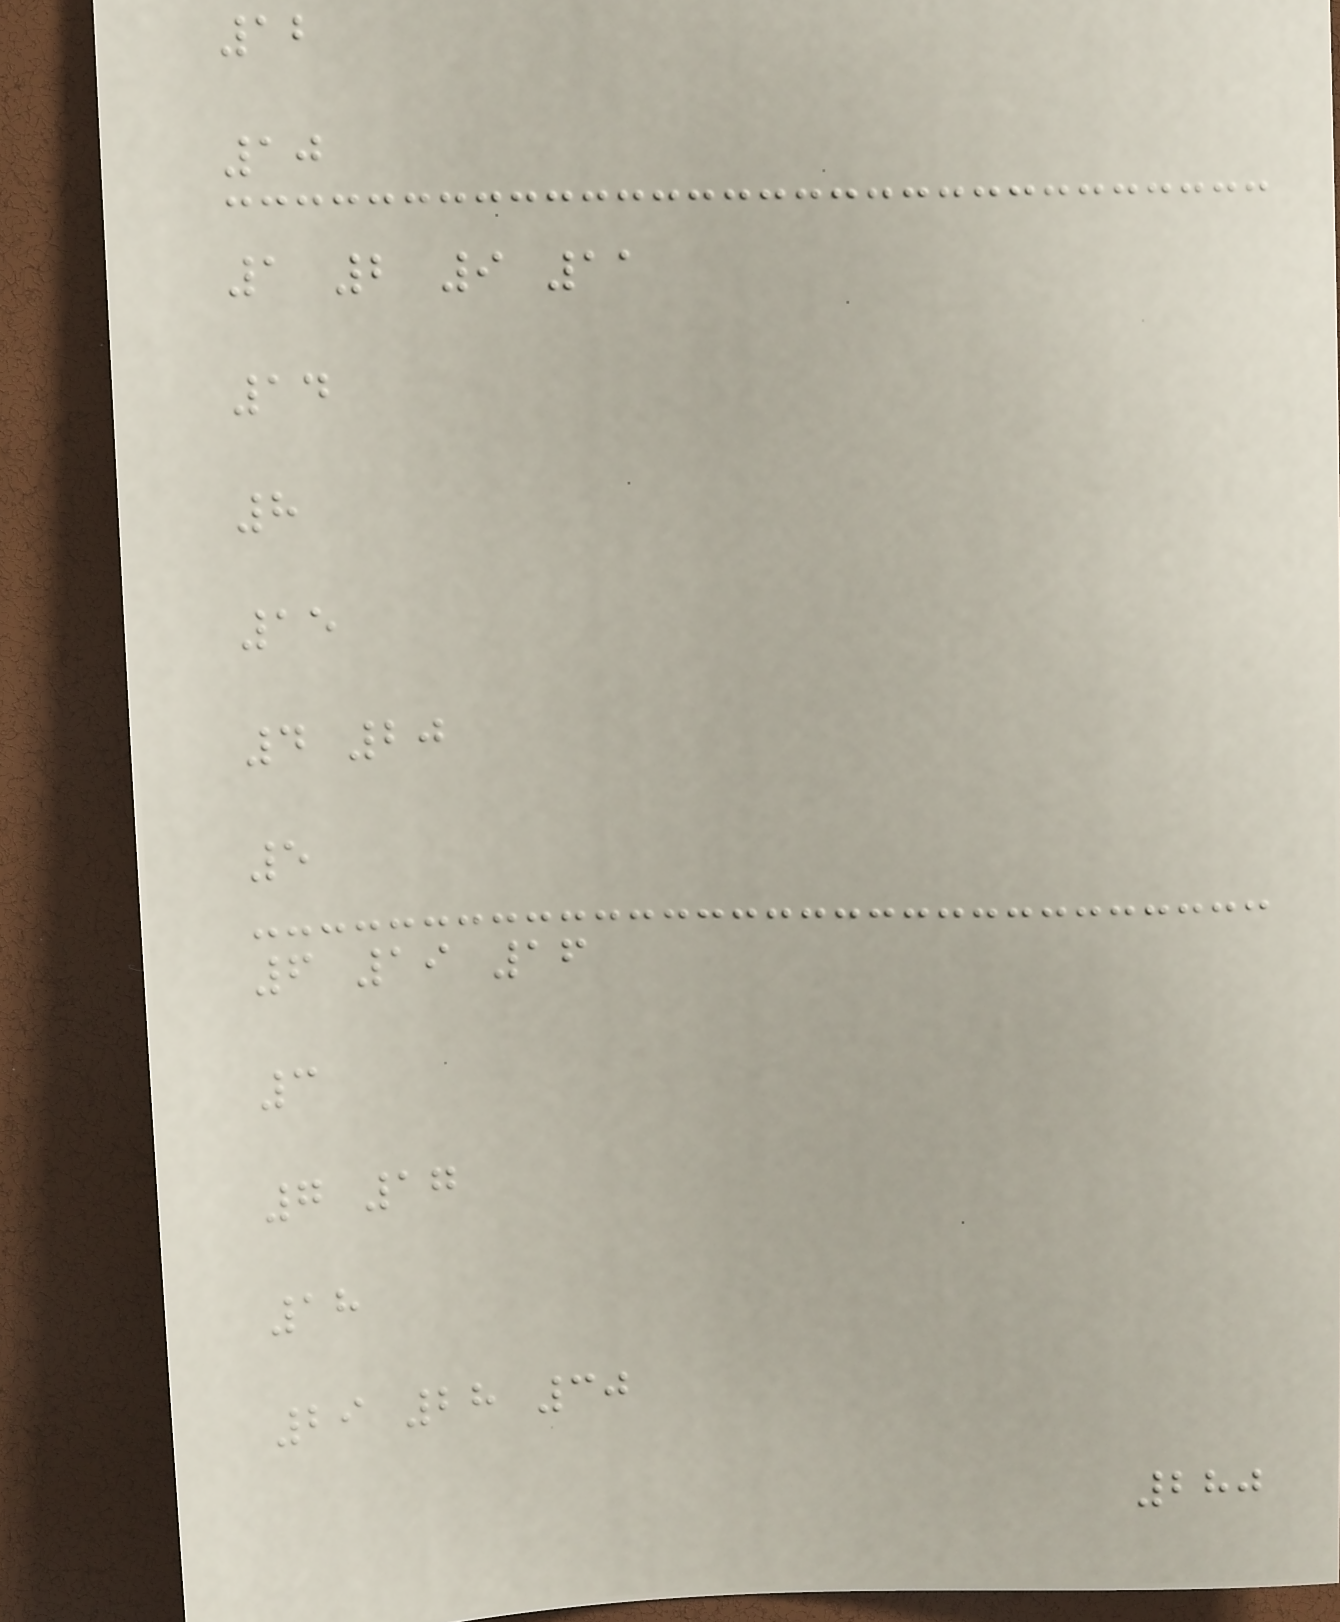12
10
1 2 9 11
14
8
15
4 20
5
6 19 16
3
7 17
18
29 28 30
280
